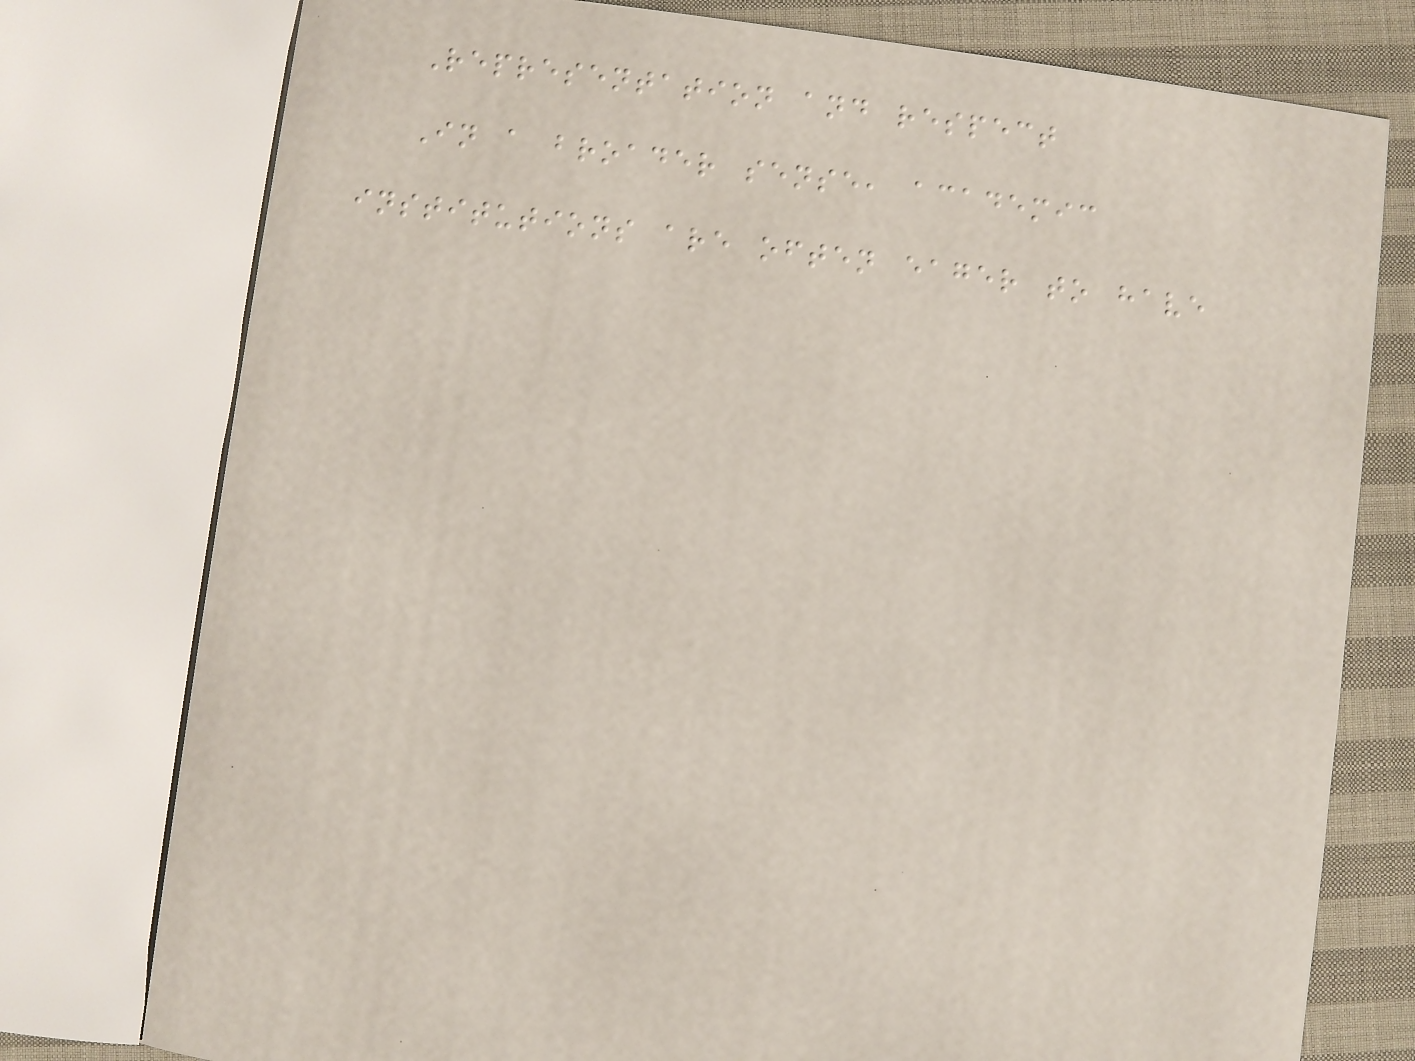Representation and respect
In a broader sense, academic
institutions are often eager to have
